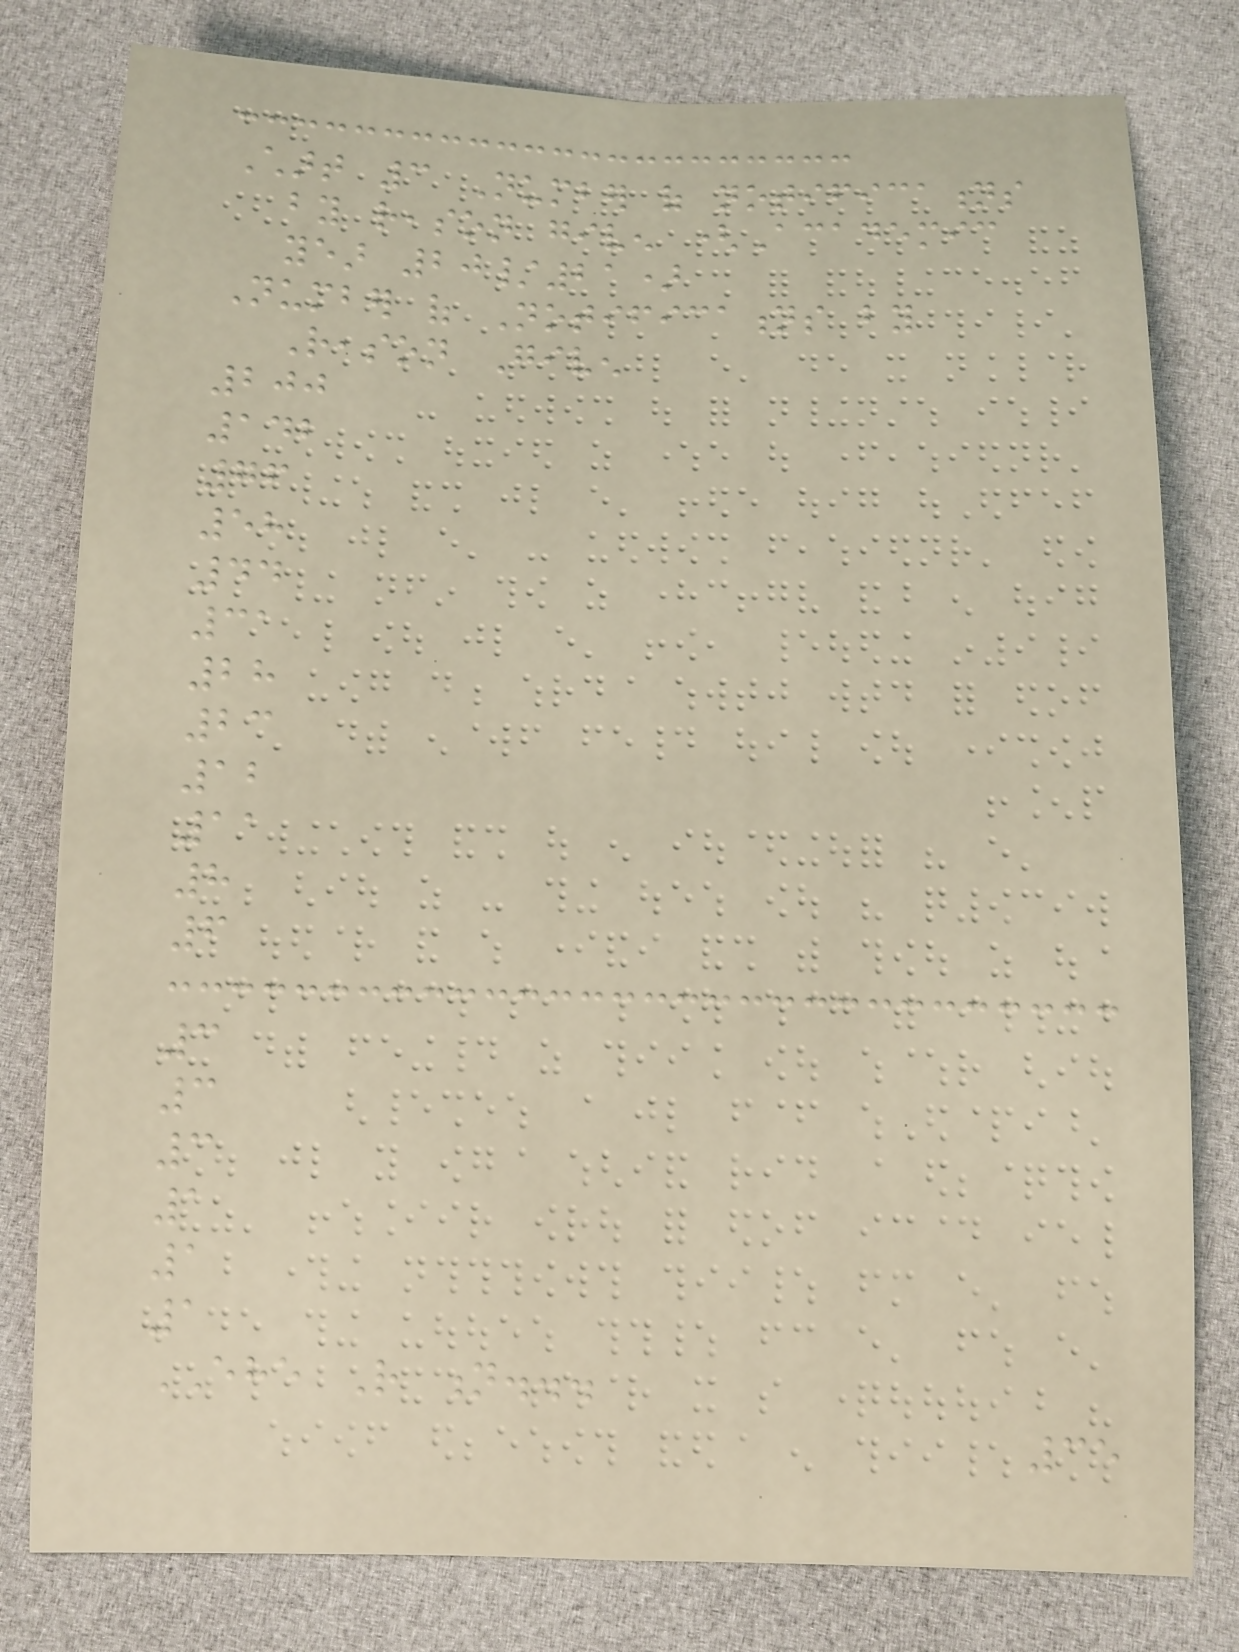Chart 3 Number of notifications
by reason given (Academic
year 20/21)
Number of Notifications by
Reason Given
200
142
76
58
44
31
28
23
12
11
8
6
3
3
3
1
1
1
EHE Rather n...
35
